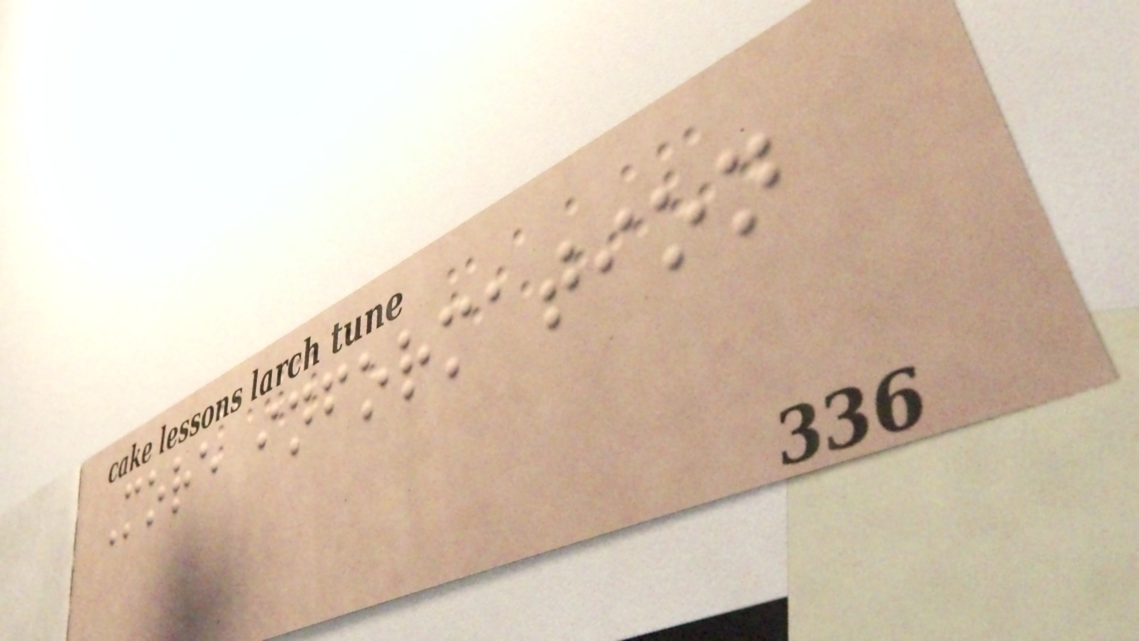More information
